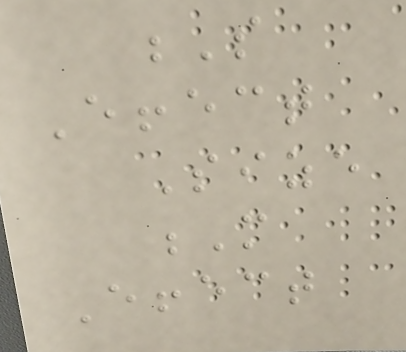S
Effect
Size
M
Effect
